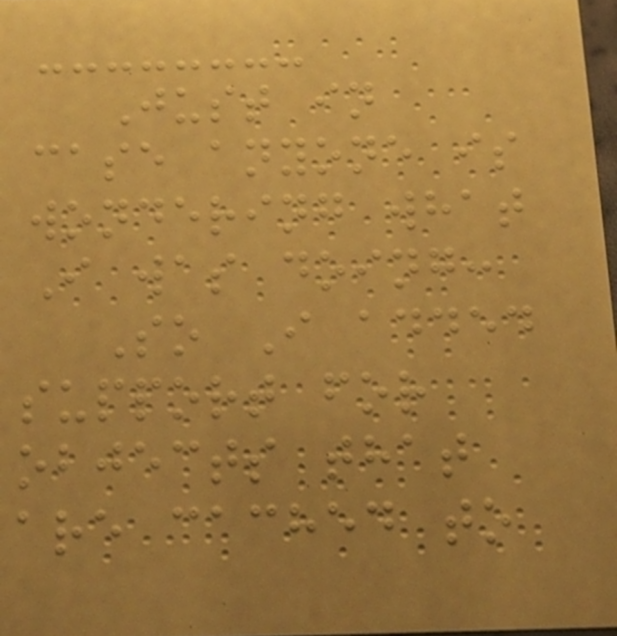Just in
case anyone is
wondering what
I was doing:
So I added
support for
objects that
are cached to
